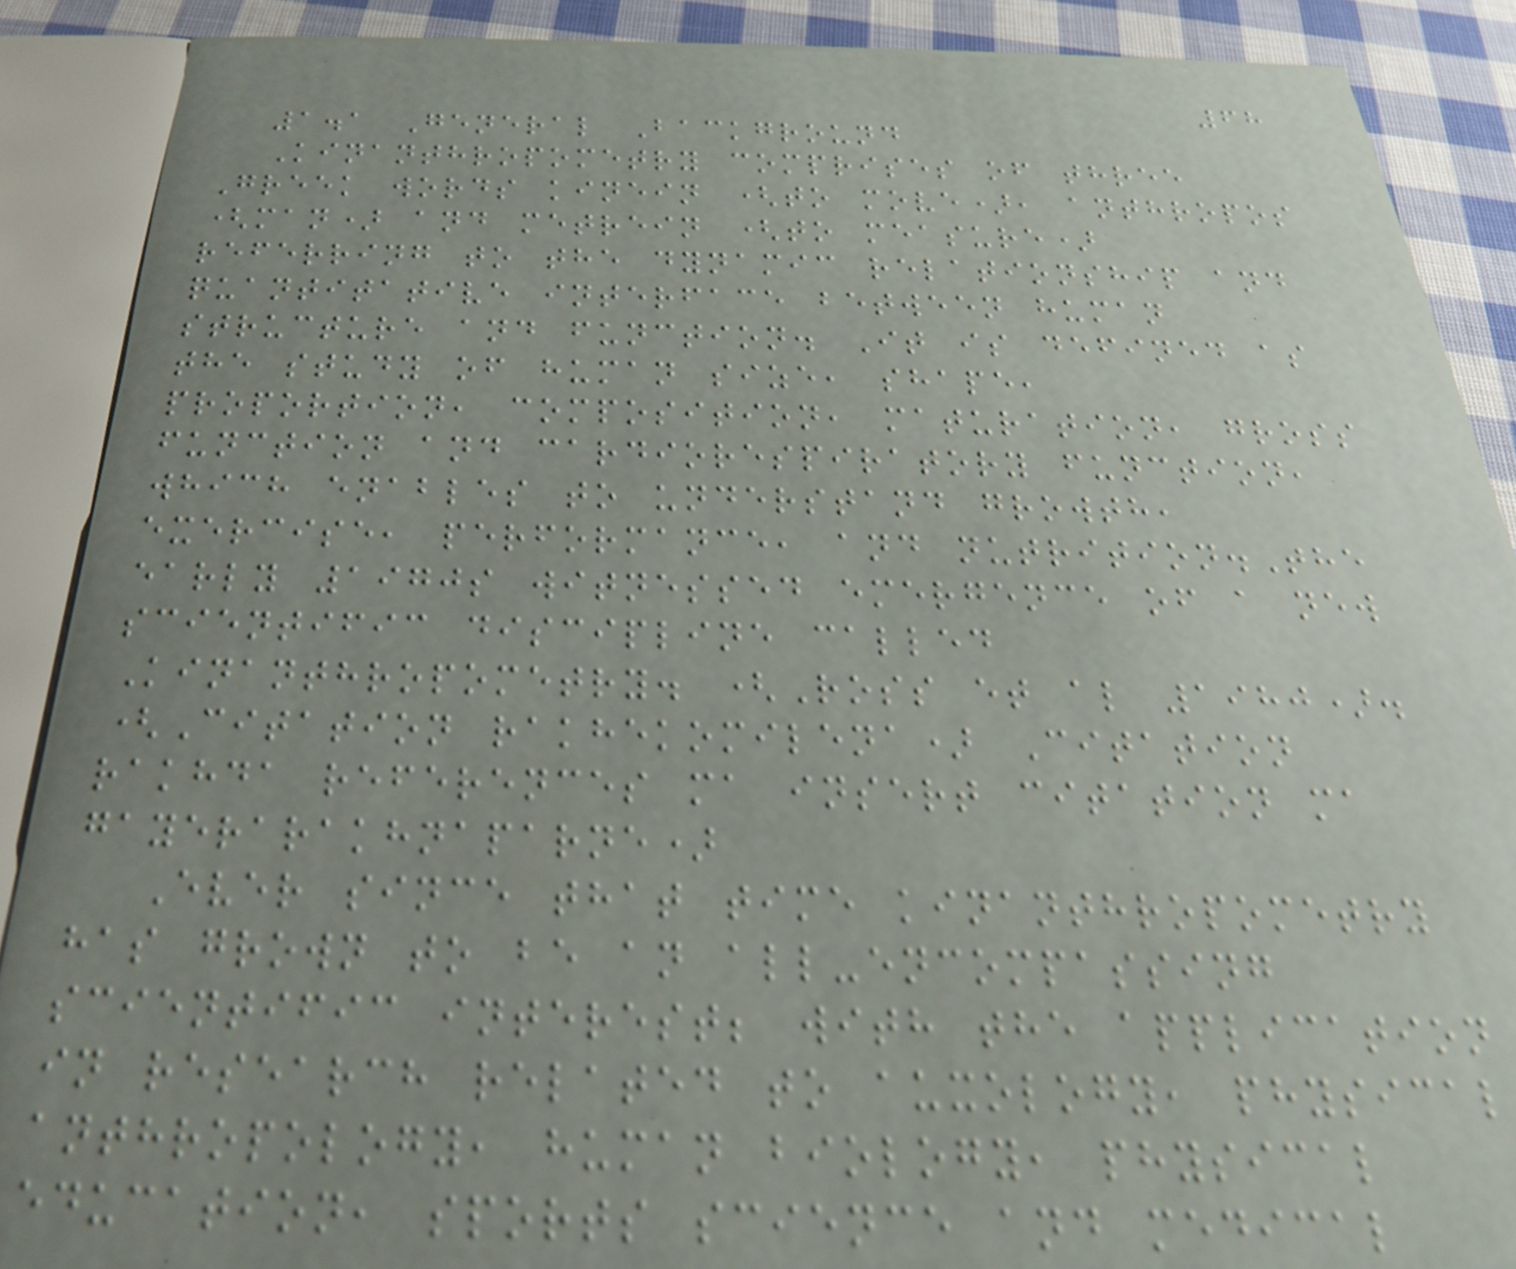68
1.1 General Background
Kinanthropometry comprises of three
Greek words kinein (to move), anthropos
(man) and metrein (to measure)
referring to the dynamic relationship and
quantitative interface between human
structure and function. It is defined as
the study of human size, shape,
proportion, composition, maturation, gross
function and cardiorespiratory function,
which enables to understand growth,
exercise, performance, and nutrition.The
early 1970s witnessed emergence of a new
scientific discipline called
Kinanthropometry. (Ross et al 1980).
(Citation rakhekomilena) Citation
rakhda references ma insert citation ma
gayerarakhnaparne)
Ever since that time kinanthropometry
has grown to be an all-encompassing
scientific interest; with the application
in research related to auxology, physical
anthropology, human biology, physical
education, sports science and medical
